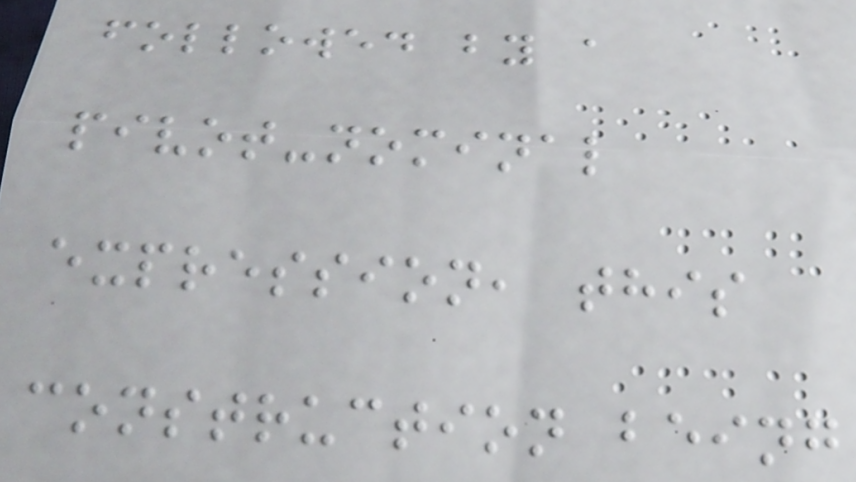followed by a
pivot-nominal
expression, this
construction being
